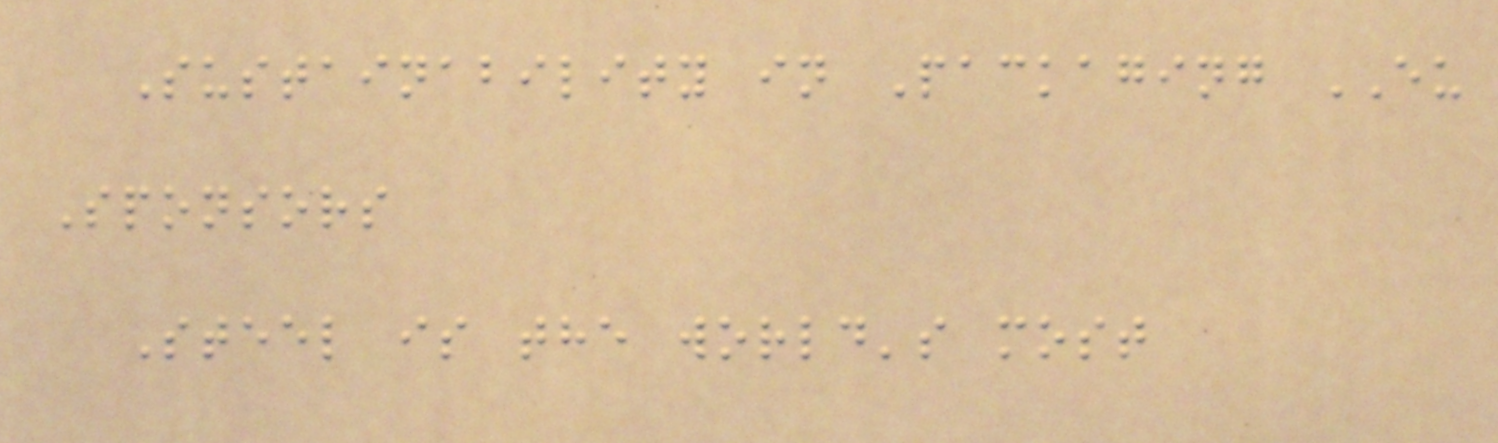Sustainability in Packaging EU
Sponsors
Steel is the world's most
